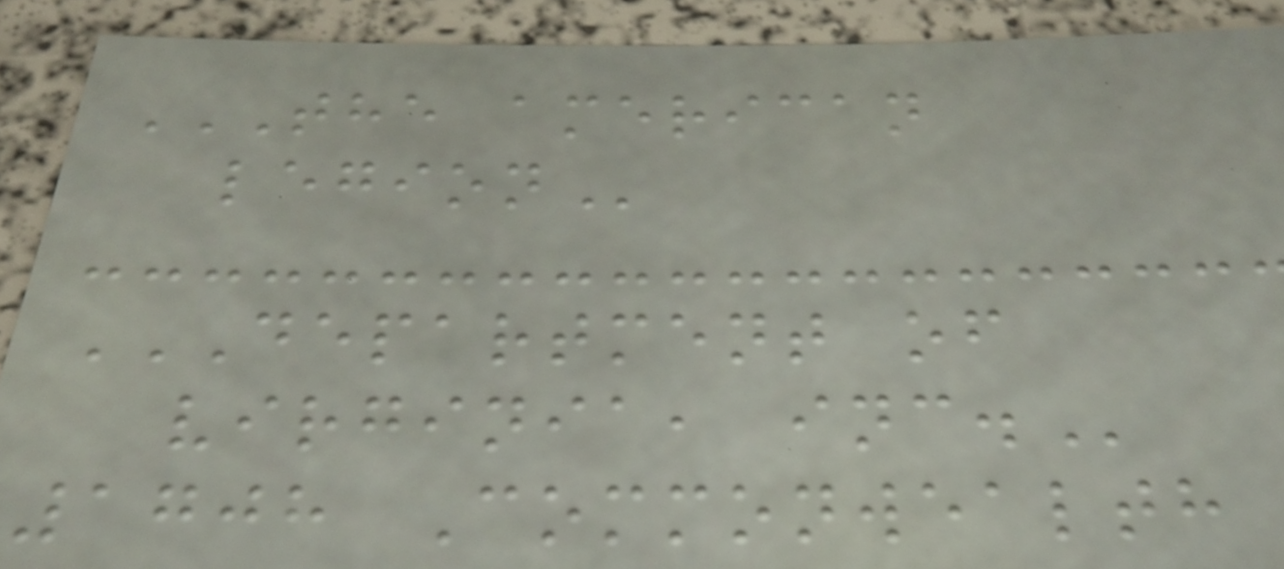THE AMERICAN
LEGION
DEPARTMENT OF
VIRGINIA, INC.
1708 Commonwealth
